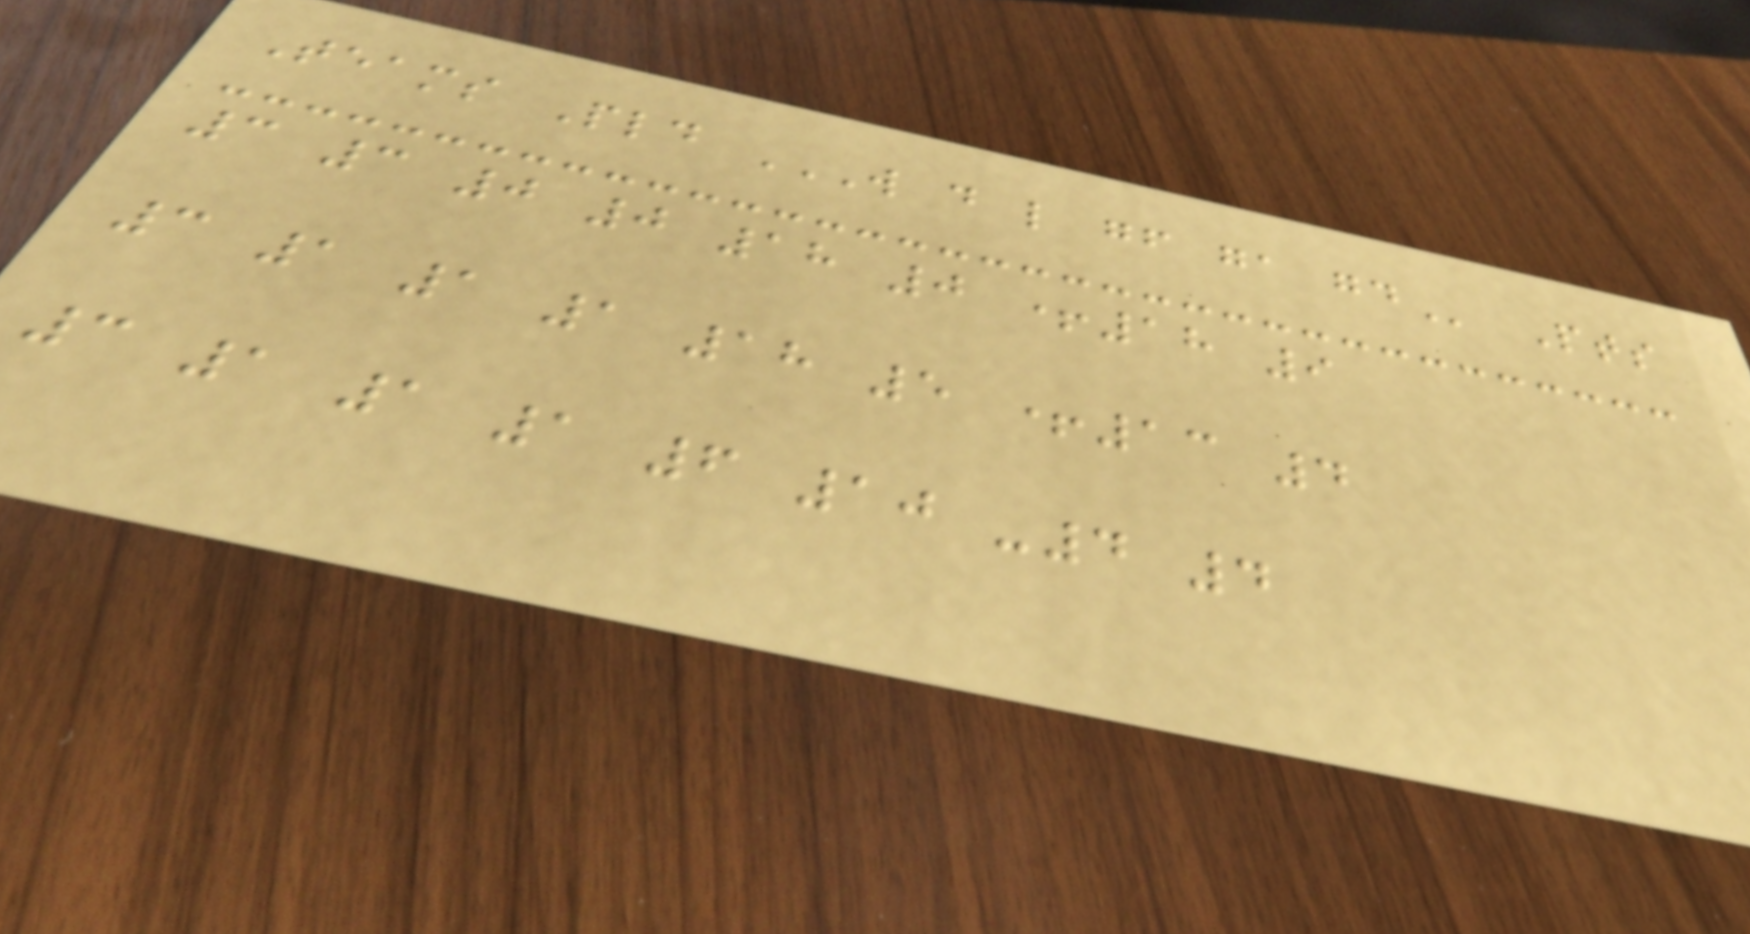Teams Pld W D L GF GA GD Pts
3 3 0 0 18 0 +18 9
3 1 1 1 18 5 +13 4
3 1 1 1 6 10 -4 4
